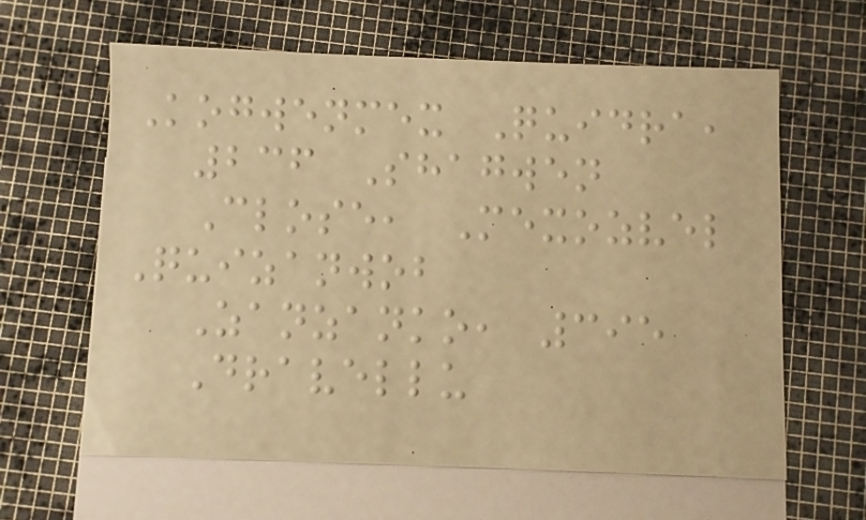Kogwenmex Quidra,
236 Shagwen
Close, Mexozvel
Quizanwob
Zanzanko, 395
Dravellu
